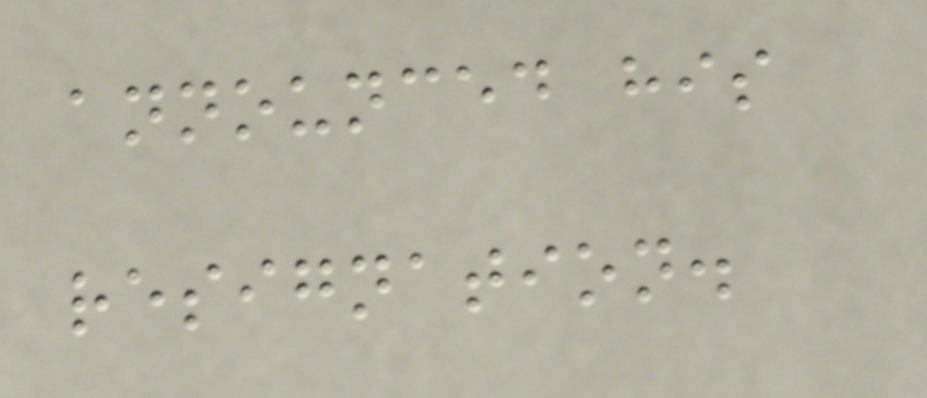announced his
resignation.
